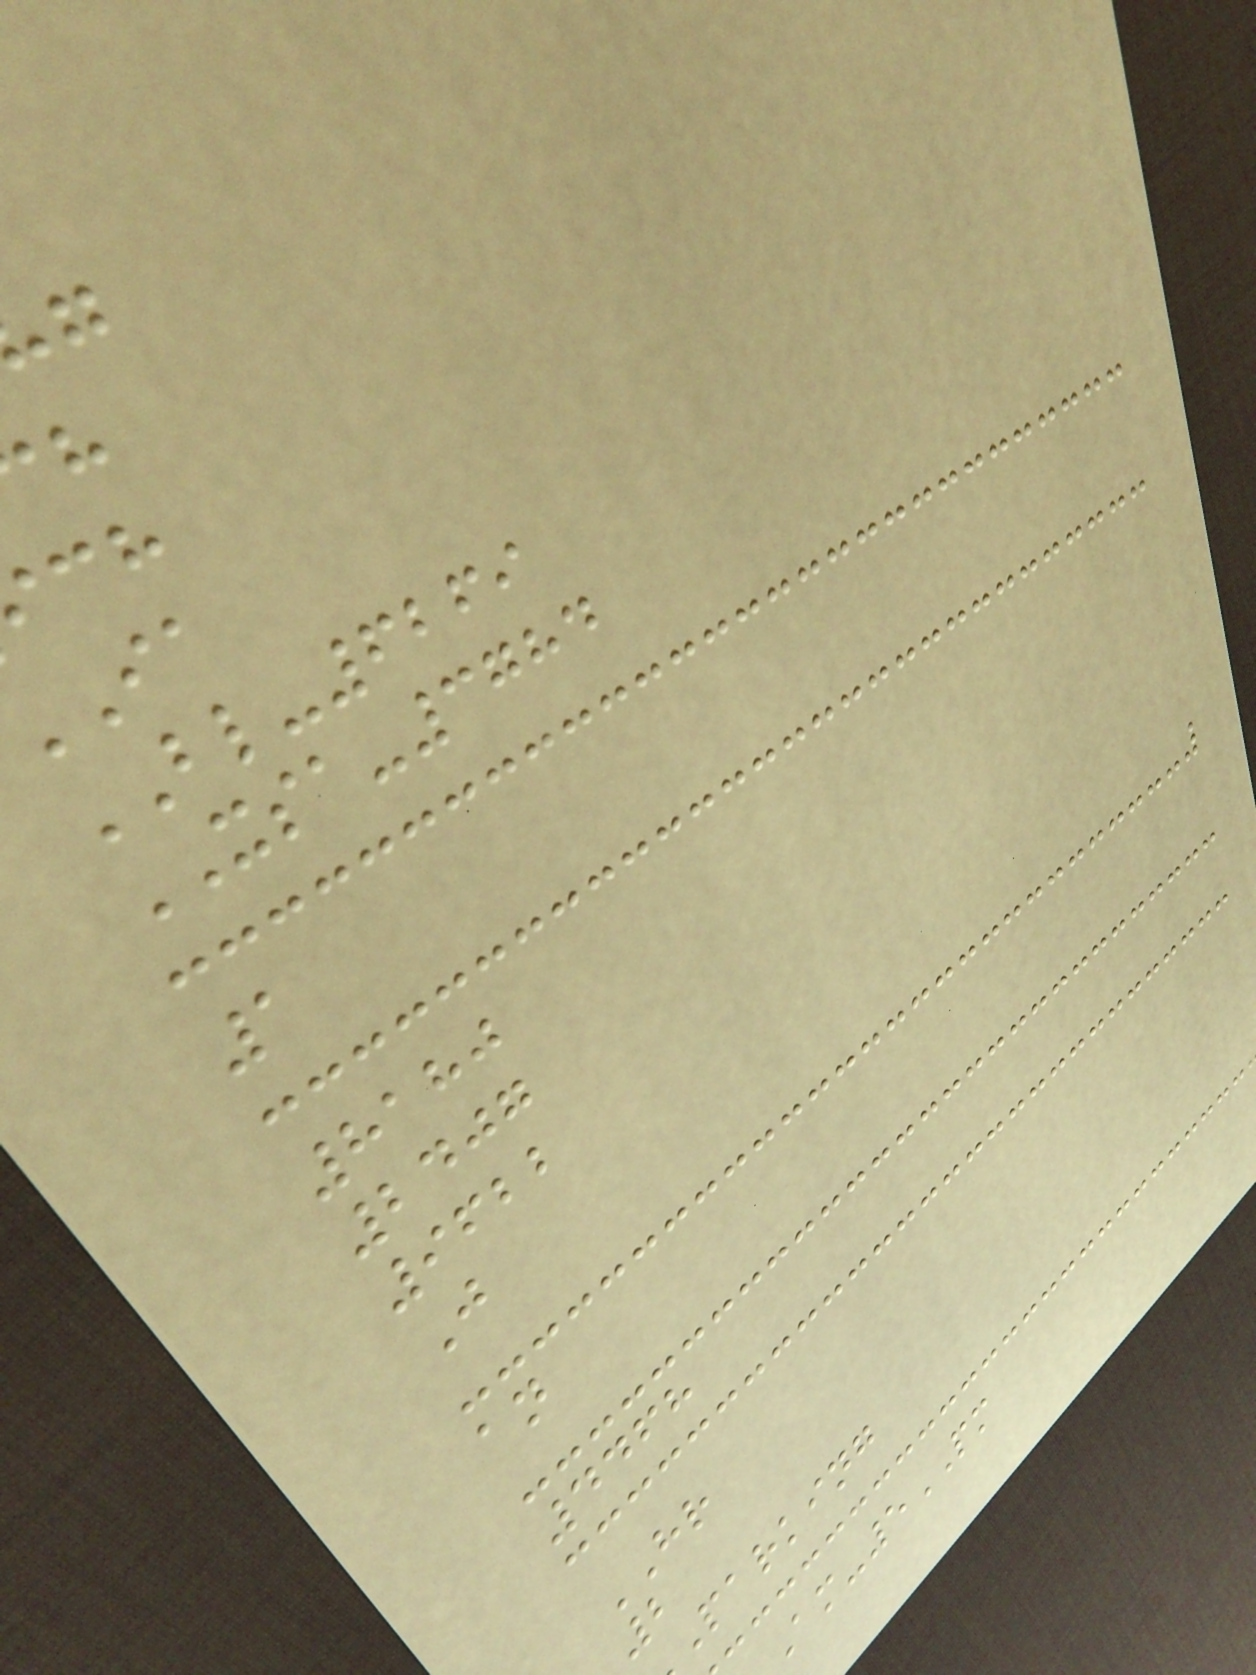BL-6269
XSA-3784
1
8180
2407
9622
J
an
4468
HR
2
parking
-5PM
